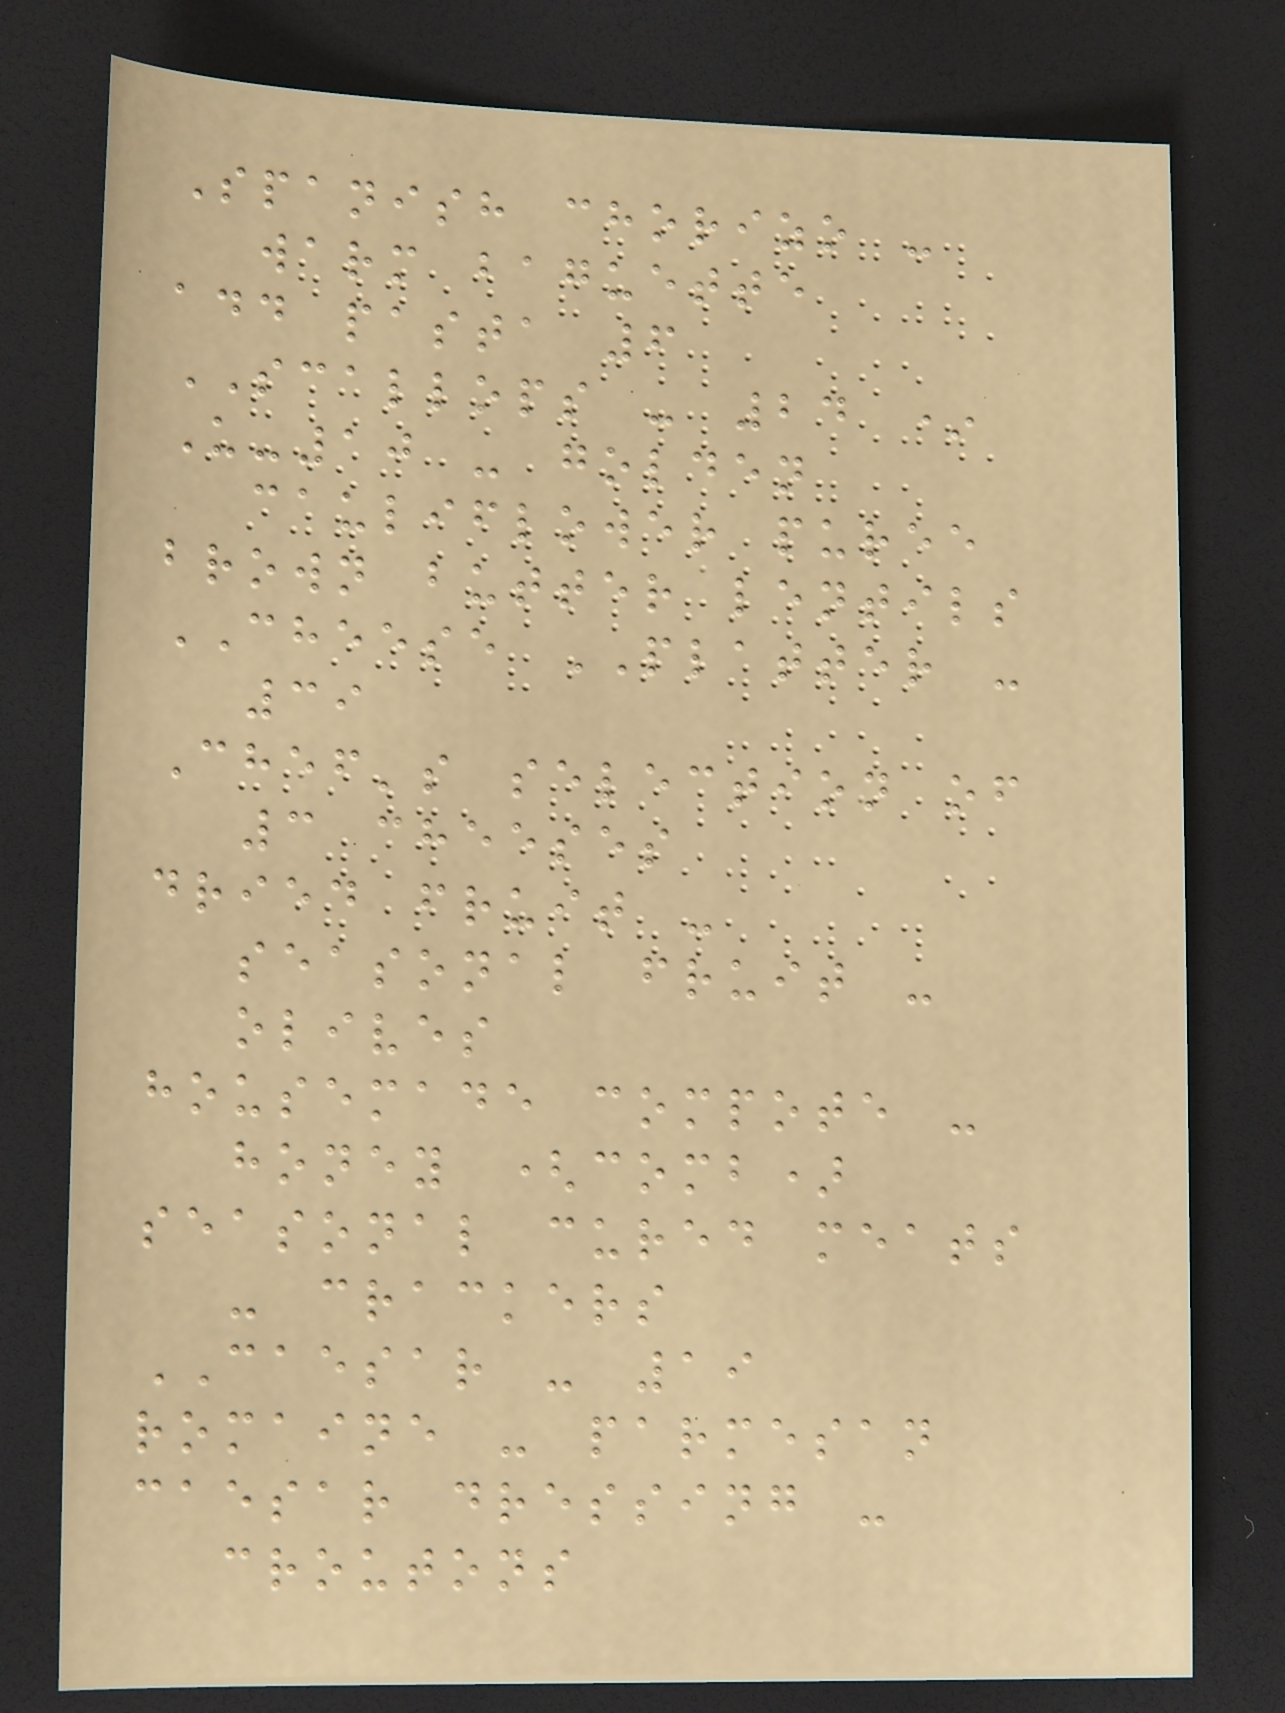Spanish chorizo -
warm baguette
add pasta 6
SCALLOPS - 24 *
U-10 - golden
cauliflower puree
brown butter lentils
CHEESE PLATTER -
39
Chef's selection of
3 cheeses
dried fruit -
seasonal fruit -
olives
housemade compote -
honey (comb)
seasonal cured meats
- crackers
CAESAR - 19
romaine - parmesan
caesar dressing -
croutons
